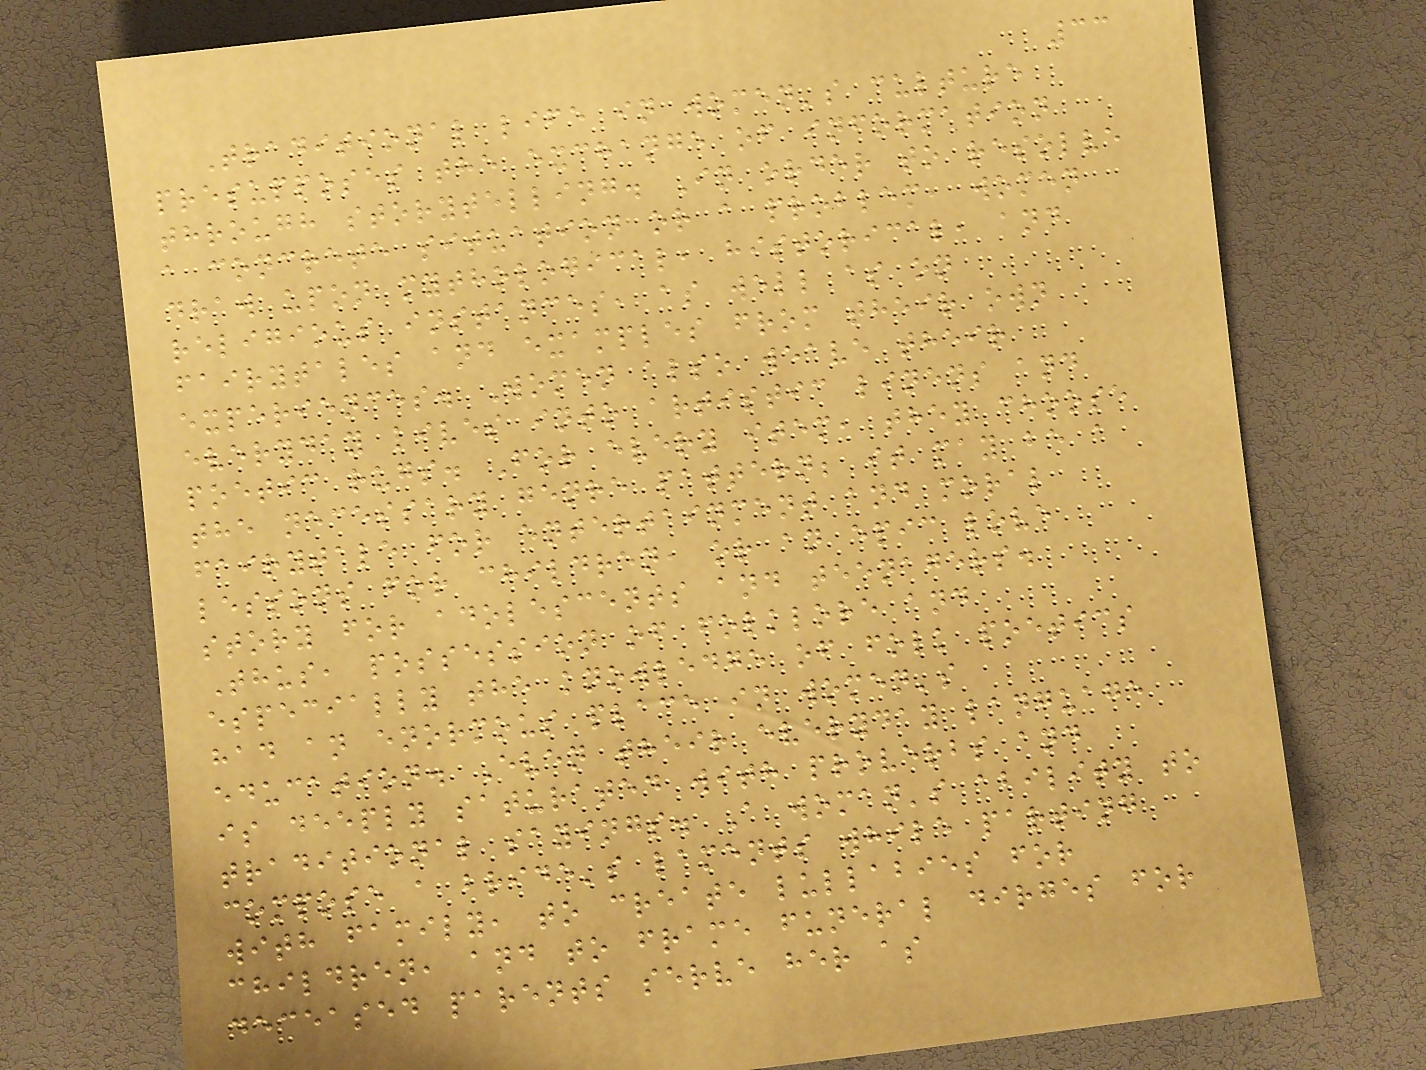33
Traditional life in women's culture
presupposes the exchange of information
through storytelling. In order to resolve
a concrete situation or a problem, women
draw upon mythological, historical, and
religious instances, as well as on
fairytales and examples from their own
experiences. Women also weave their
everyday lives into artistic linens and
poetic rugs. For every item, they choose
the necessary genre pattern; it may be a
fairytale for entertainment and moral
lessons for children, or an epic love
story for adolescents and teenagers.
Thus, possession of folklore and
especially the knowledge of folk poetics
had an enormous place in women's
education. Even their everyday language
is deeply saturated with proverbs and
traditional sayings. A woman's ability to
compose a bride's laments while parting
with family, to create lullabies for
children, and to frame funeral dirges for
deceased parents serve her as
